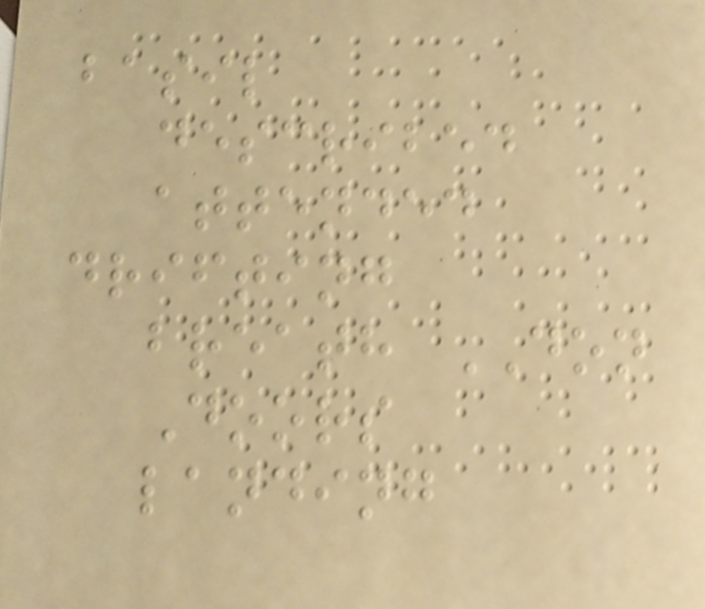basil
described
attended
drifting
breath DON
Doors
landing
